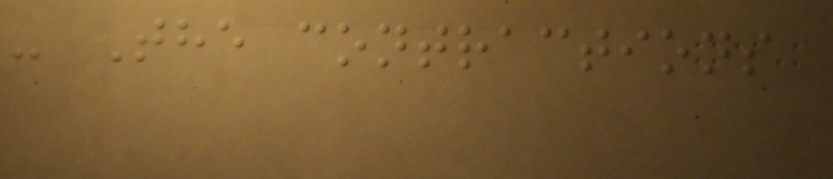- The contractions
